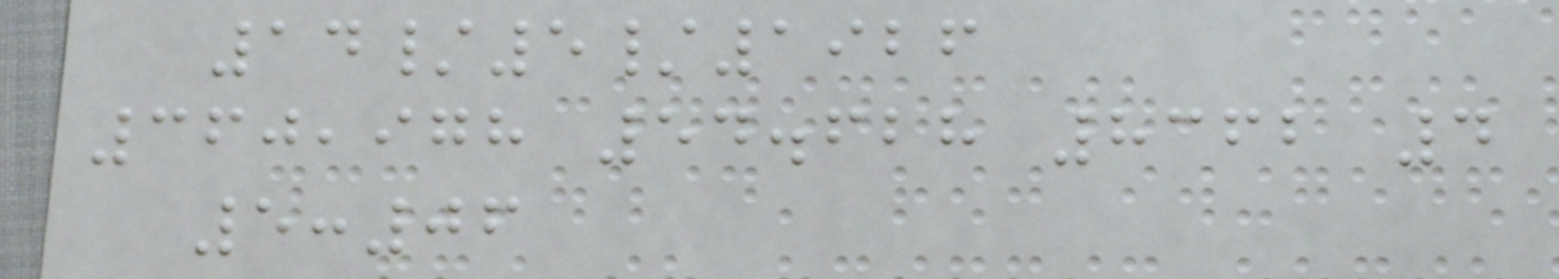14/5/1926
360,978 54.628 8362 4
5:06
